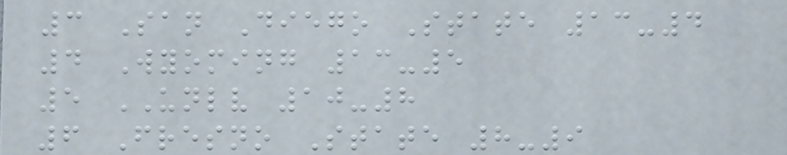3 San Diego State 13-4
4 Wyoming 13-5
5 UNLV 10-8
6 Fresno State 8-9
